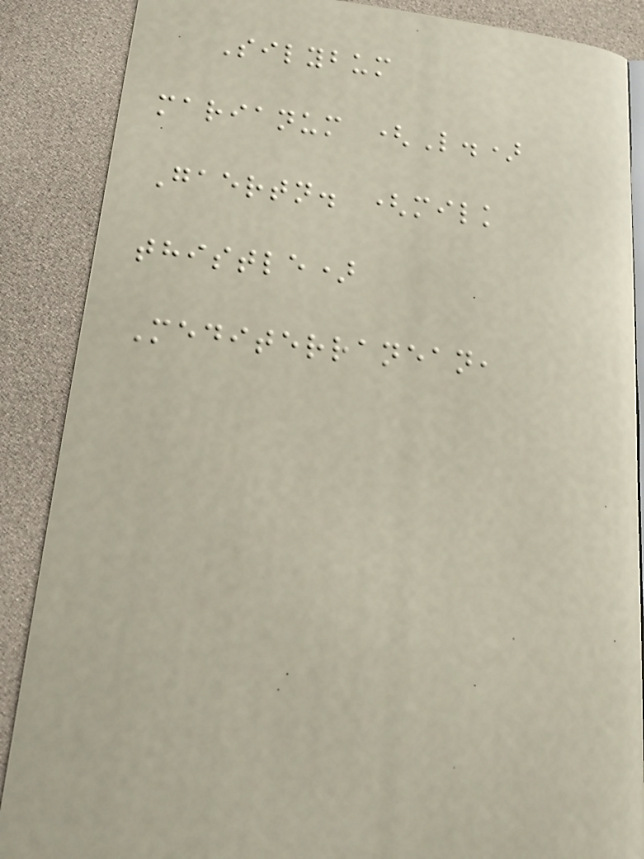Silybum
marianum (L.)
Gaertn. (milk
thistle)
Mediterranean,
